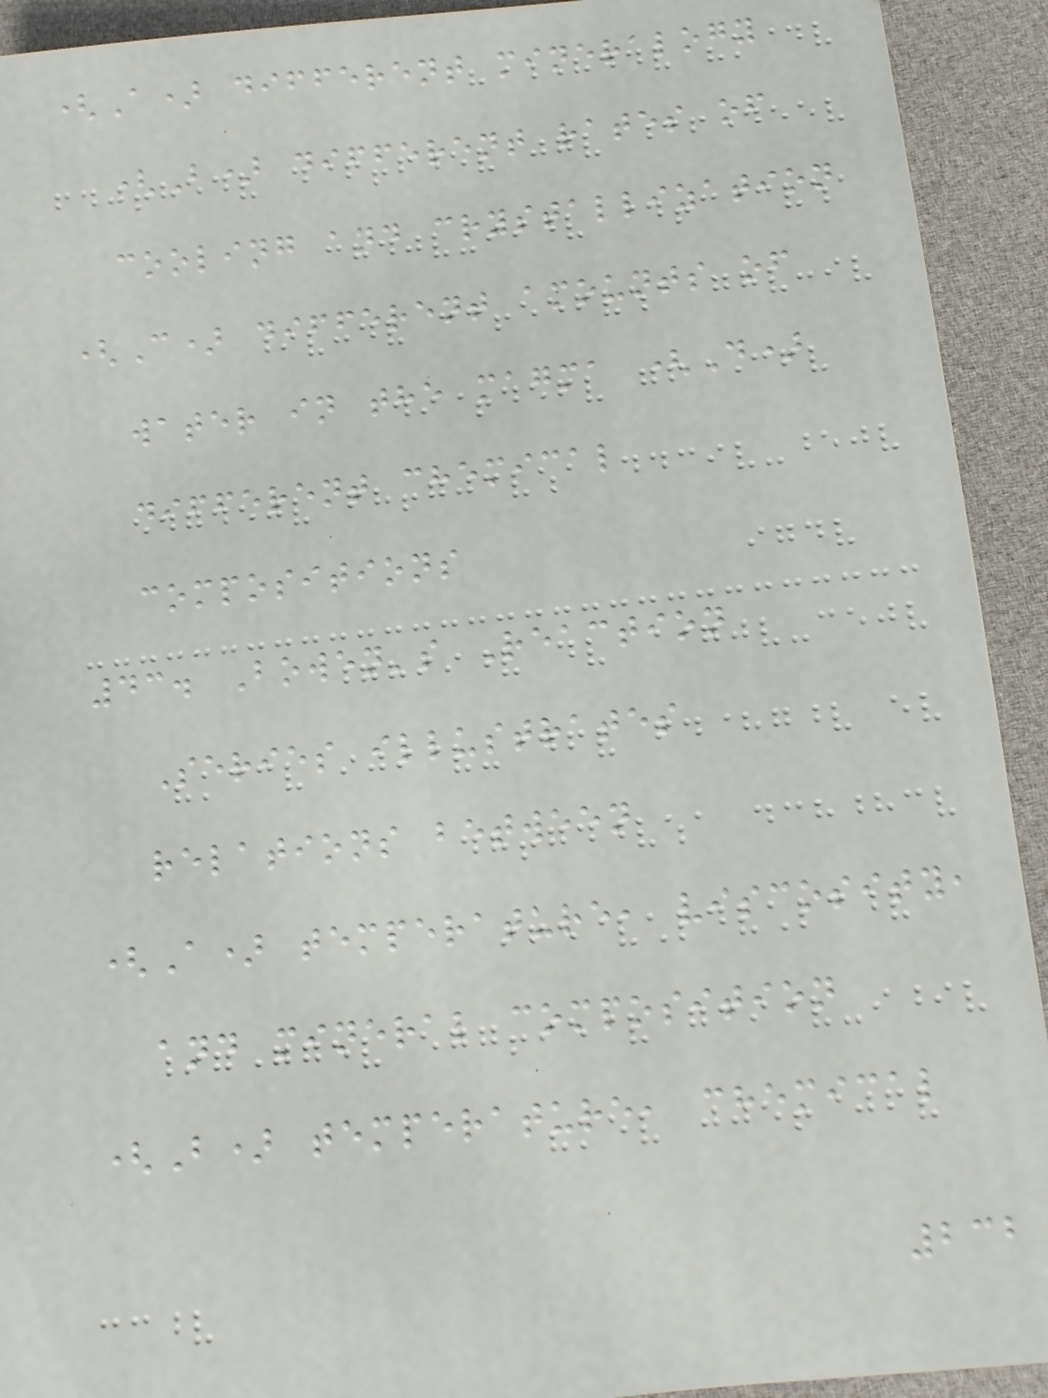(A) different mineralogy
(B) different rates of
cooling and crystallization
(C) different amounts of
water in the magma (D)
different chemical
compositions
43. Bowen's Reaction
Series illustrates
relations between
(A) temperature, viscosity,
and mineral composition
(B) temperature, chemical
232
